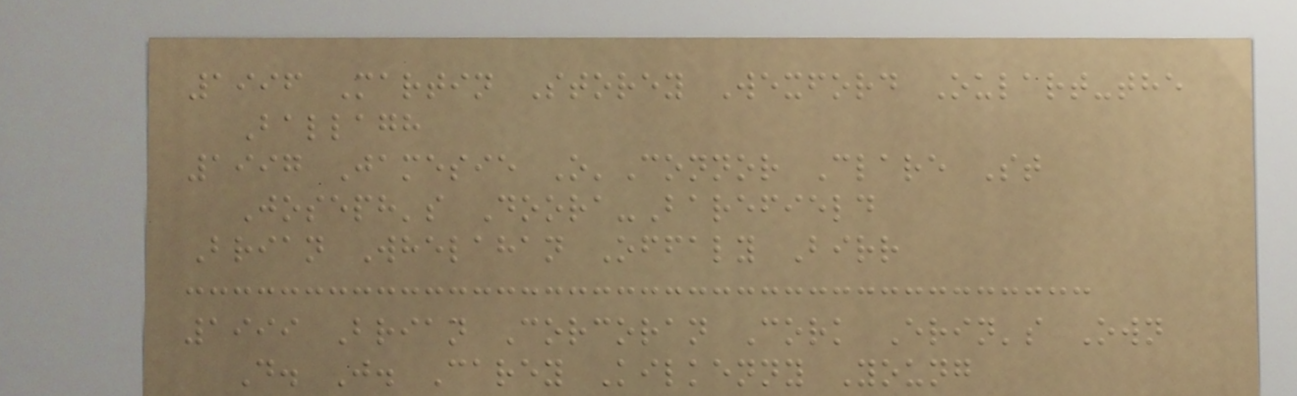1996 Martin Storey Wexford Oulart-the
Ballagh
1997 Jamesie O'Connor Clare St
Joseph's Doora-Barefield
Brian Whelahan Offaly Birr
1999 Brian Corcoran Cork Erin's Own
D. J. Carey Kilkenny Young
